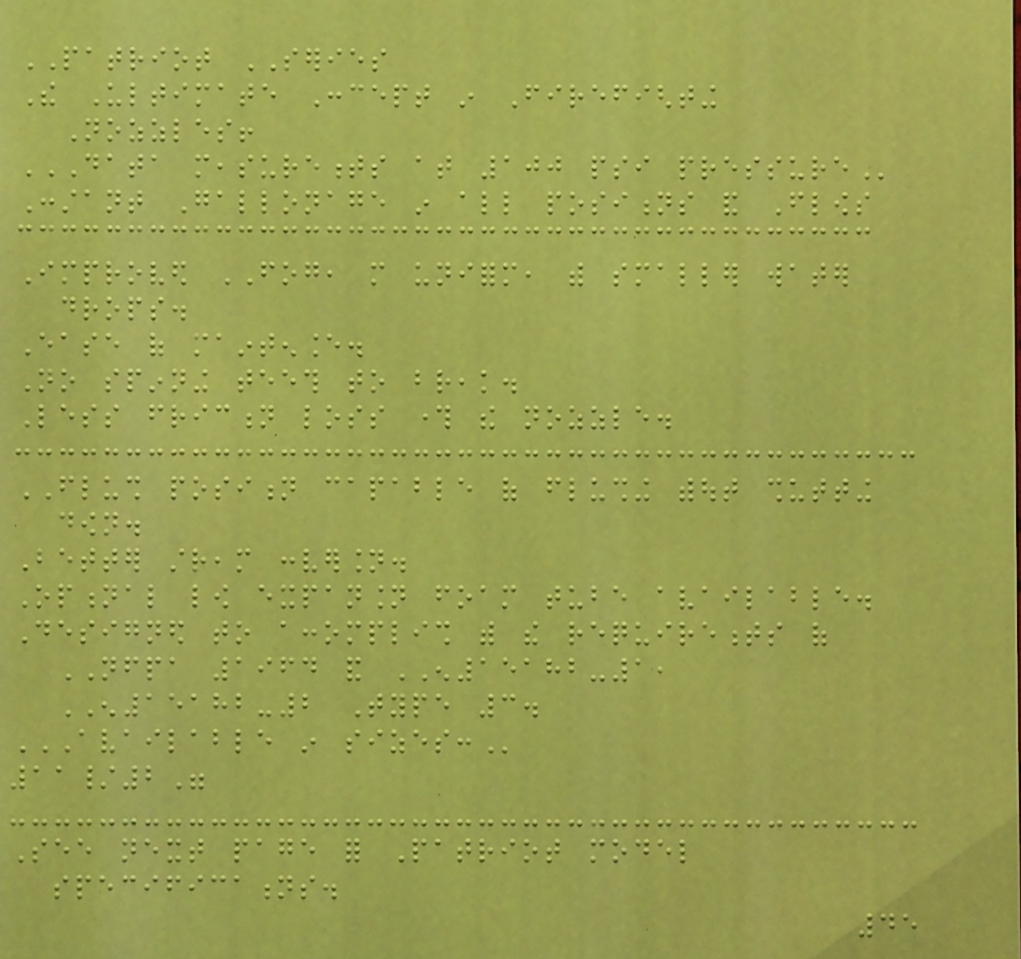PATRIOT SERIES
The Ultimate Concept in Firefighting
Nozzles!
DATA MEASUREMENTS AT 100 PSI PRESSURE
Constant Gallonage in all positions and Flows
Improved FOG, more uniform, with smaller water
drops.
Ease of maintenance.
No spinning teeth to break.
Less friction loss through the nozzle.
FLUSH position capable of flushing without shutting
down.
Better stream conversion.
Optional low expansion foam tube available.
Designed to accomplish with the requirements of
NFPA 1964 and EN15182-1,
EN15182-2 Type 3.
AVAILABLE IN SIZES:
11/2"
See next page for Patriot model
specifications.
45
